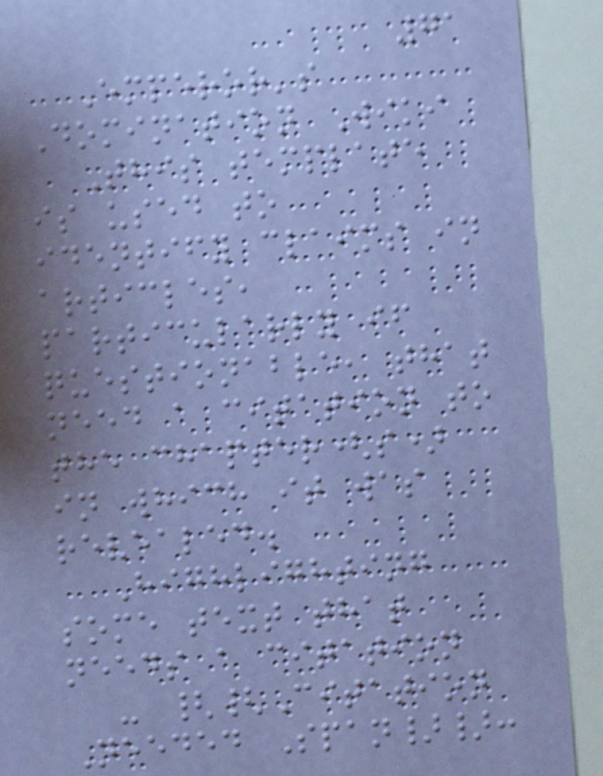71
Emperor's
Domination Wiki
This template
is used to
identify claims in
articles,
particularly if
questionable, that
need a citation to
the chapter(s)
in which it was
revealed.
Highlighting
some text that
needs a citation
- {{Citation
Needed Span}}:
